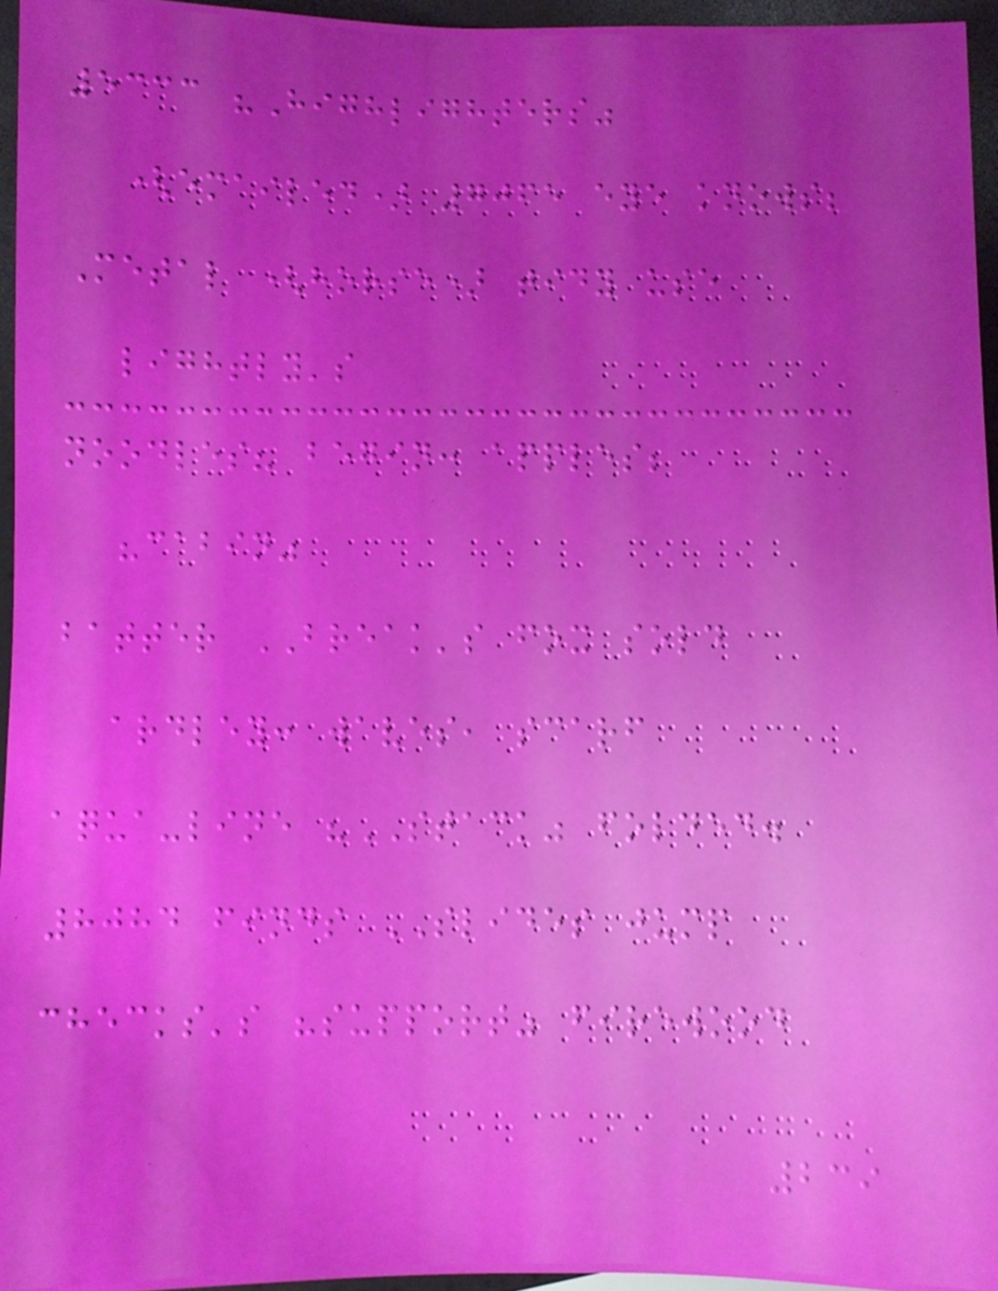5333 "Highlighters"
(emailed) 7065 eye knows;
Metal (horse) tidy use
lightly's
noodles? begin: apples;
"cabin"
batter BREAK's fox sold
ardley: waves, scarf
aqua-line "STACK" folded.
8084 finds SLIDES jump
checks's "support" firewood
239
